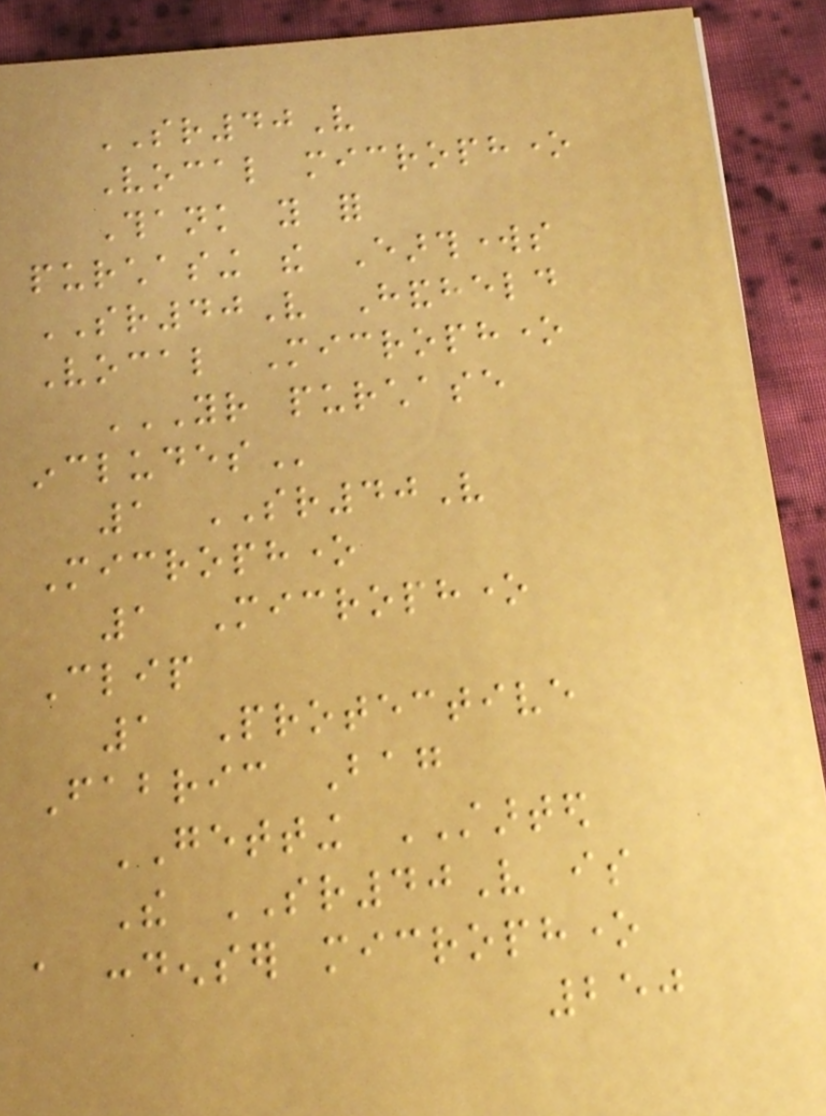SR40V
Vocal microphone
Thank you for
purchasing the Earthworks
SR40V Handheld
Vocal Microphone
YOUR PURCHASE
INCLUDES
1 SR40V
Microphone
1 Microphone
Clip
1 Protective
Fabric Bag
GETTING STARTED
The SR40V is
a condenser microphone
250
